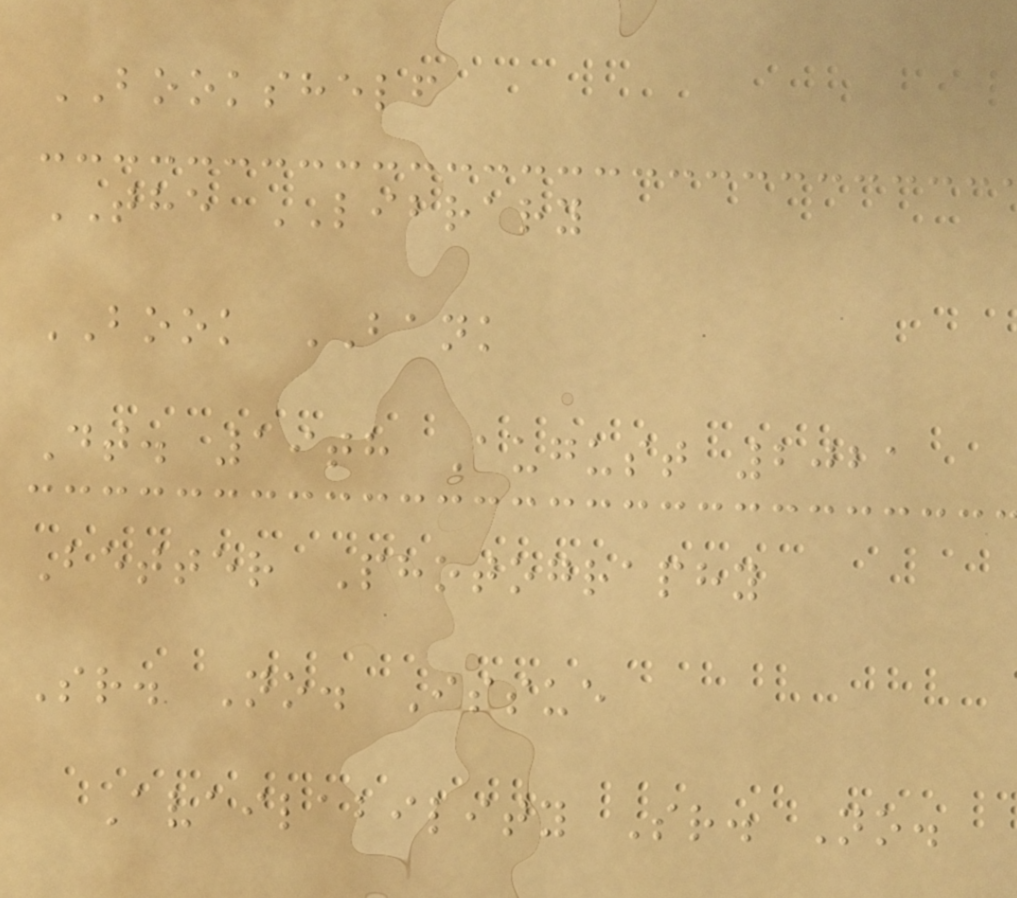BOOKSHELF
THE LIBRARY
BOOK BANK
Dt. 19th August 2021
Better Photography
Sr. No. Issue
Availability Sr. No.
